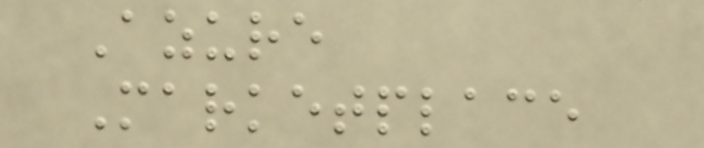Azure
Marketplace
